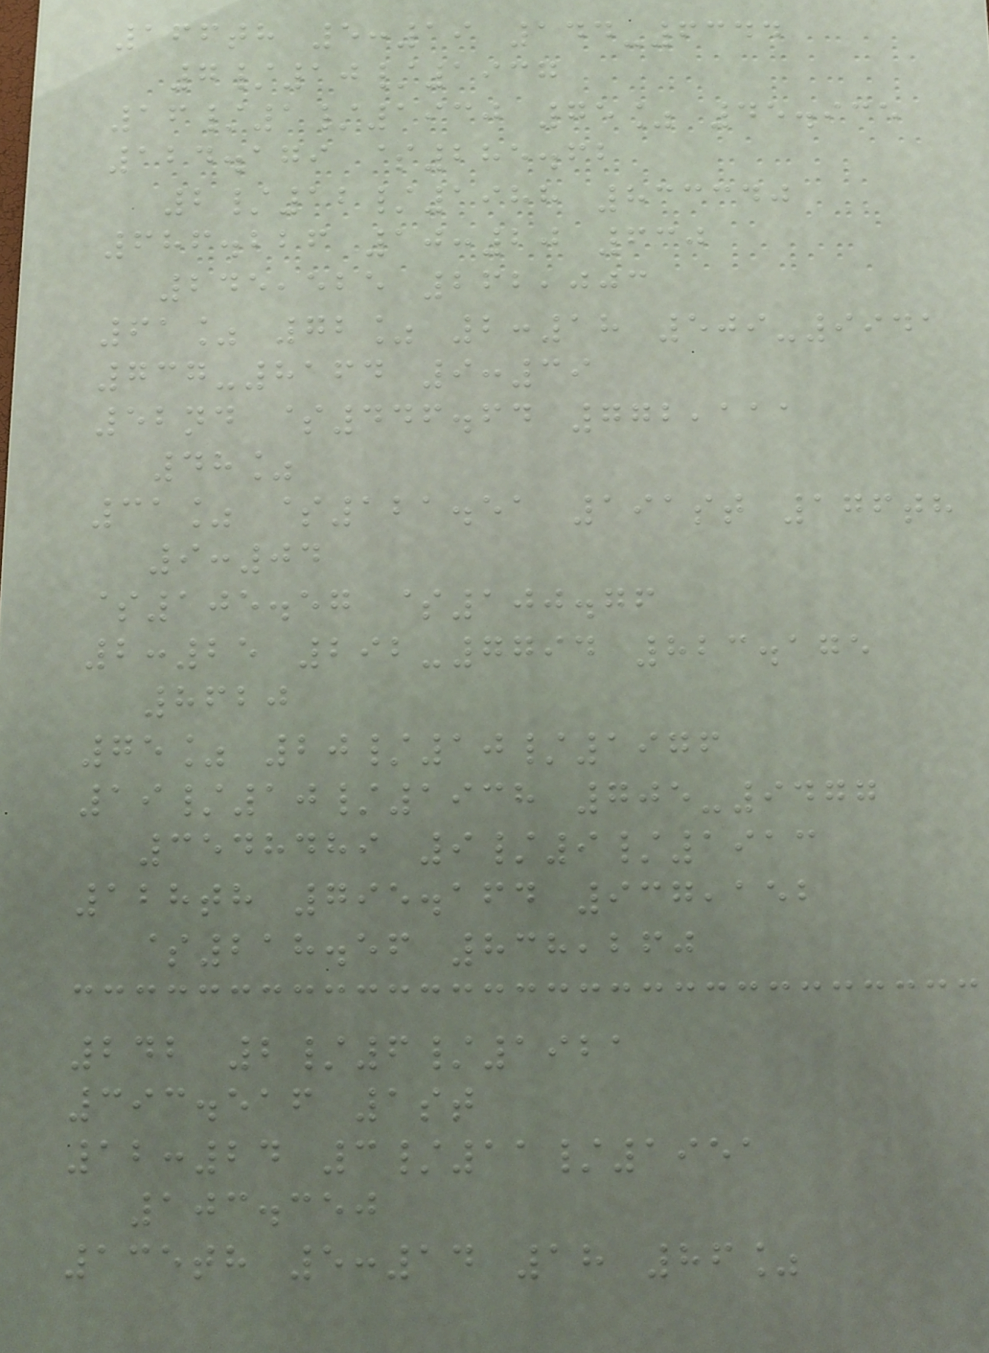166th 5:19 144-6344
7/10/1937
16/1/1930 75% 45.935
124.179 $285.62
2/12/1988 833340
686.226 10:20 630
245,525 262,003
61% 72% 2:18 509-9941
737-8164 9:39
52nd $446.64 772,111
48%
31% $121.51 191st 176th
9:04
$105.57 $100.76
2:25 292-7794 823.175
8620
75% 20/10/1976
19/10/1938 705-9477
3548489 9/9/1913
128th 795.164 937,152
$218.56 838,260
242 2/6/1921
393.516 1st
12:24 3/11/1951
103.350
135th 5:14 18 86%
